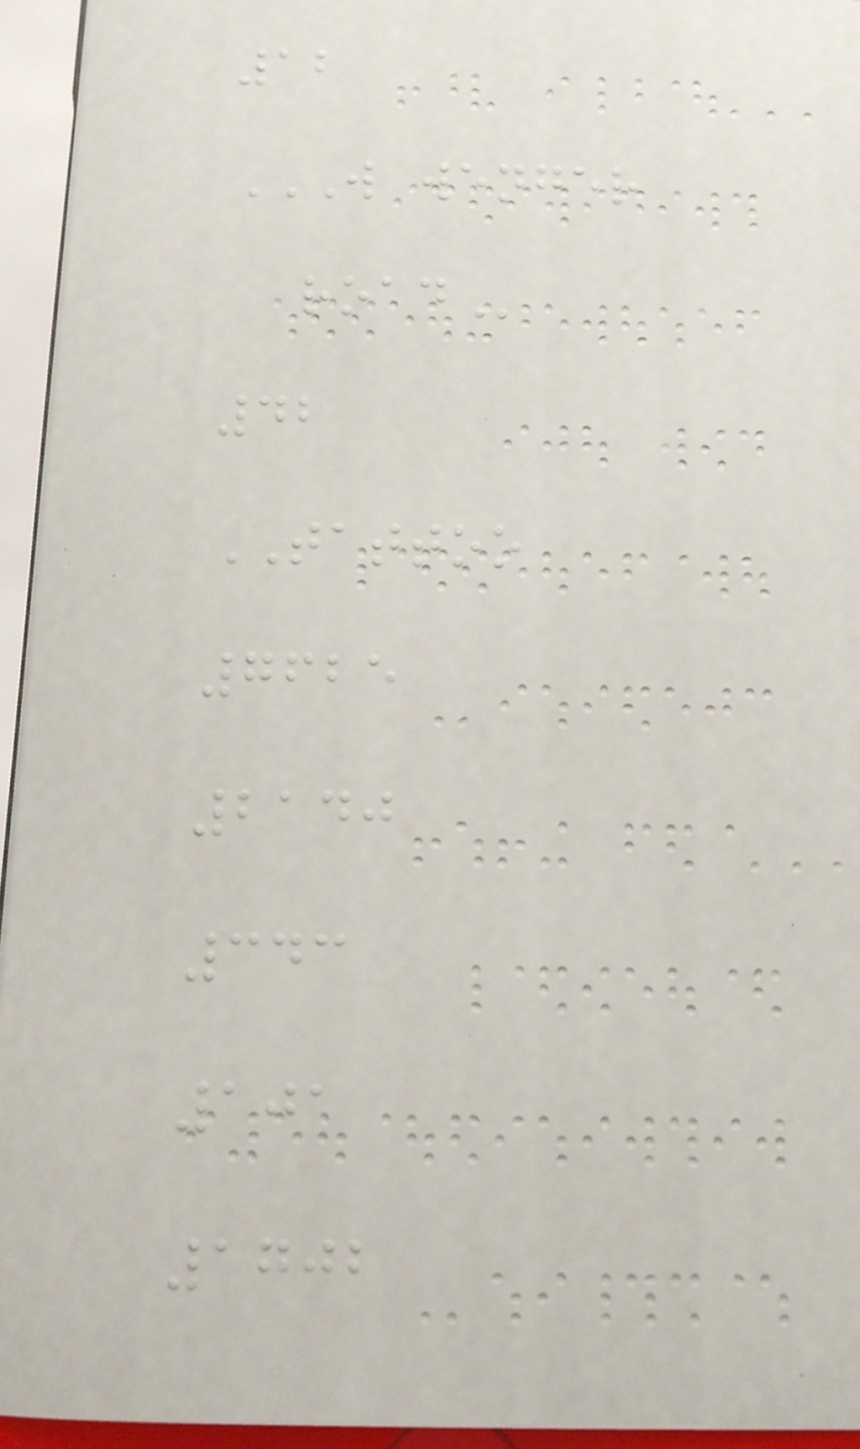12
W WENGER
ROAD
42
TATTOO
7625
2140
343
101
1702
